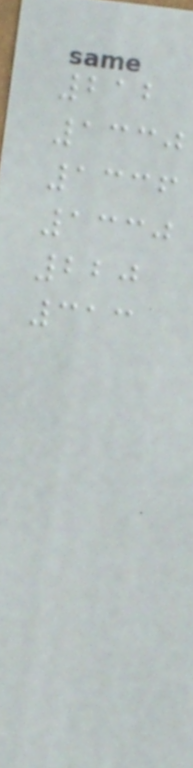212
1330
1336
1330
220
313
